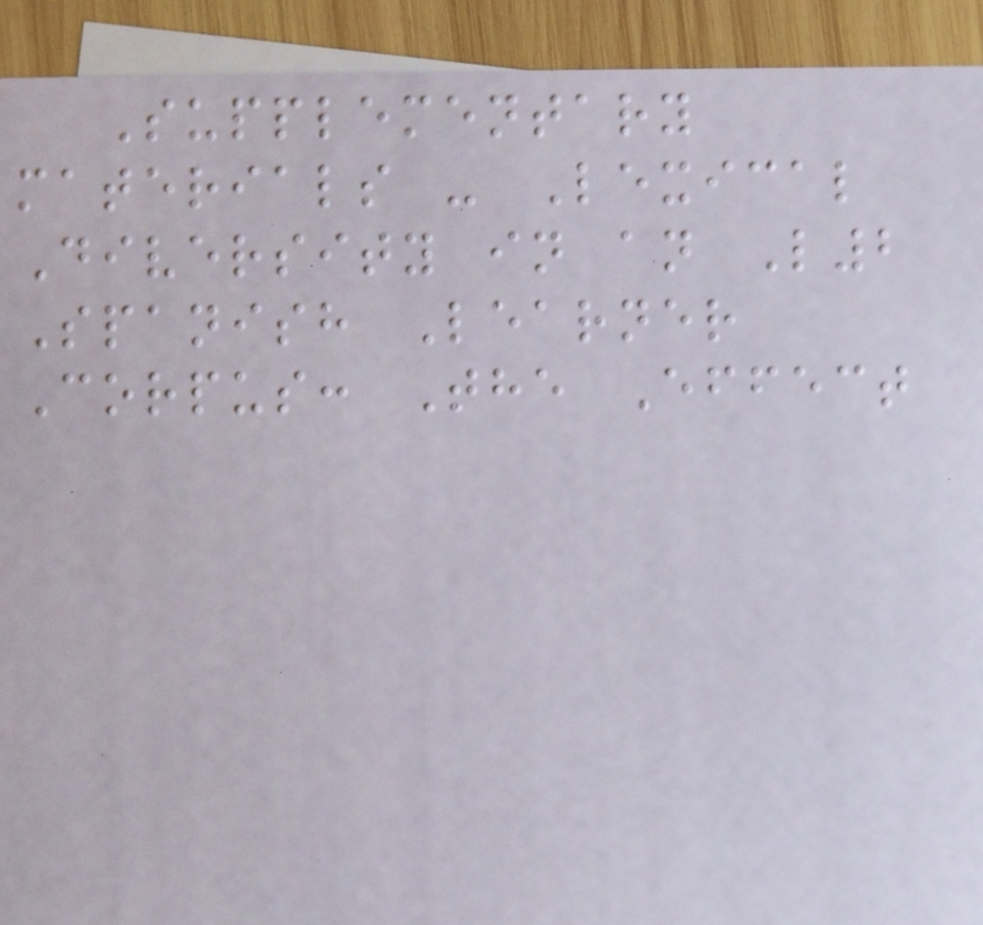Supplementary
materials - Lexical
Diversity in an L2
Spanish Learner
Corpus: The Effect
